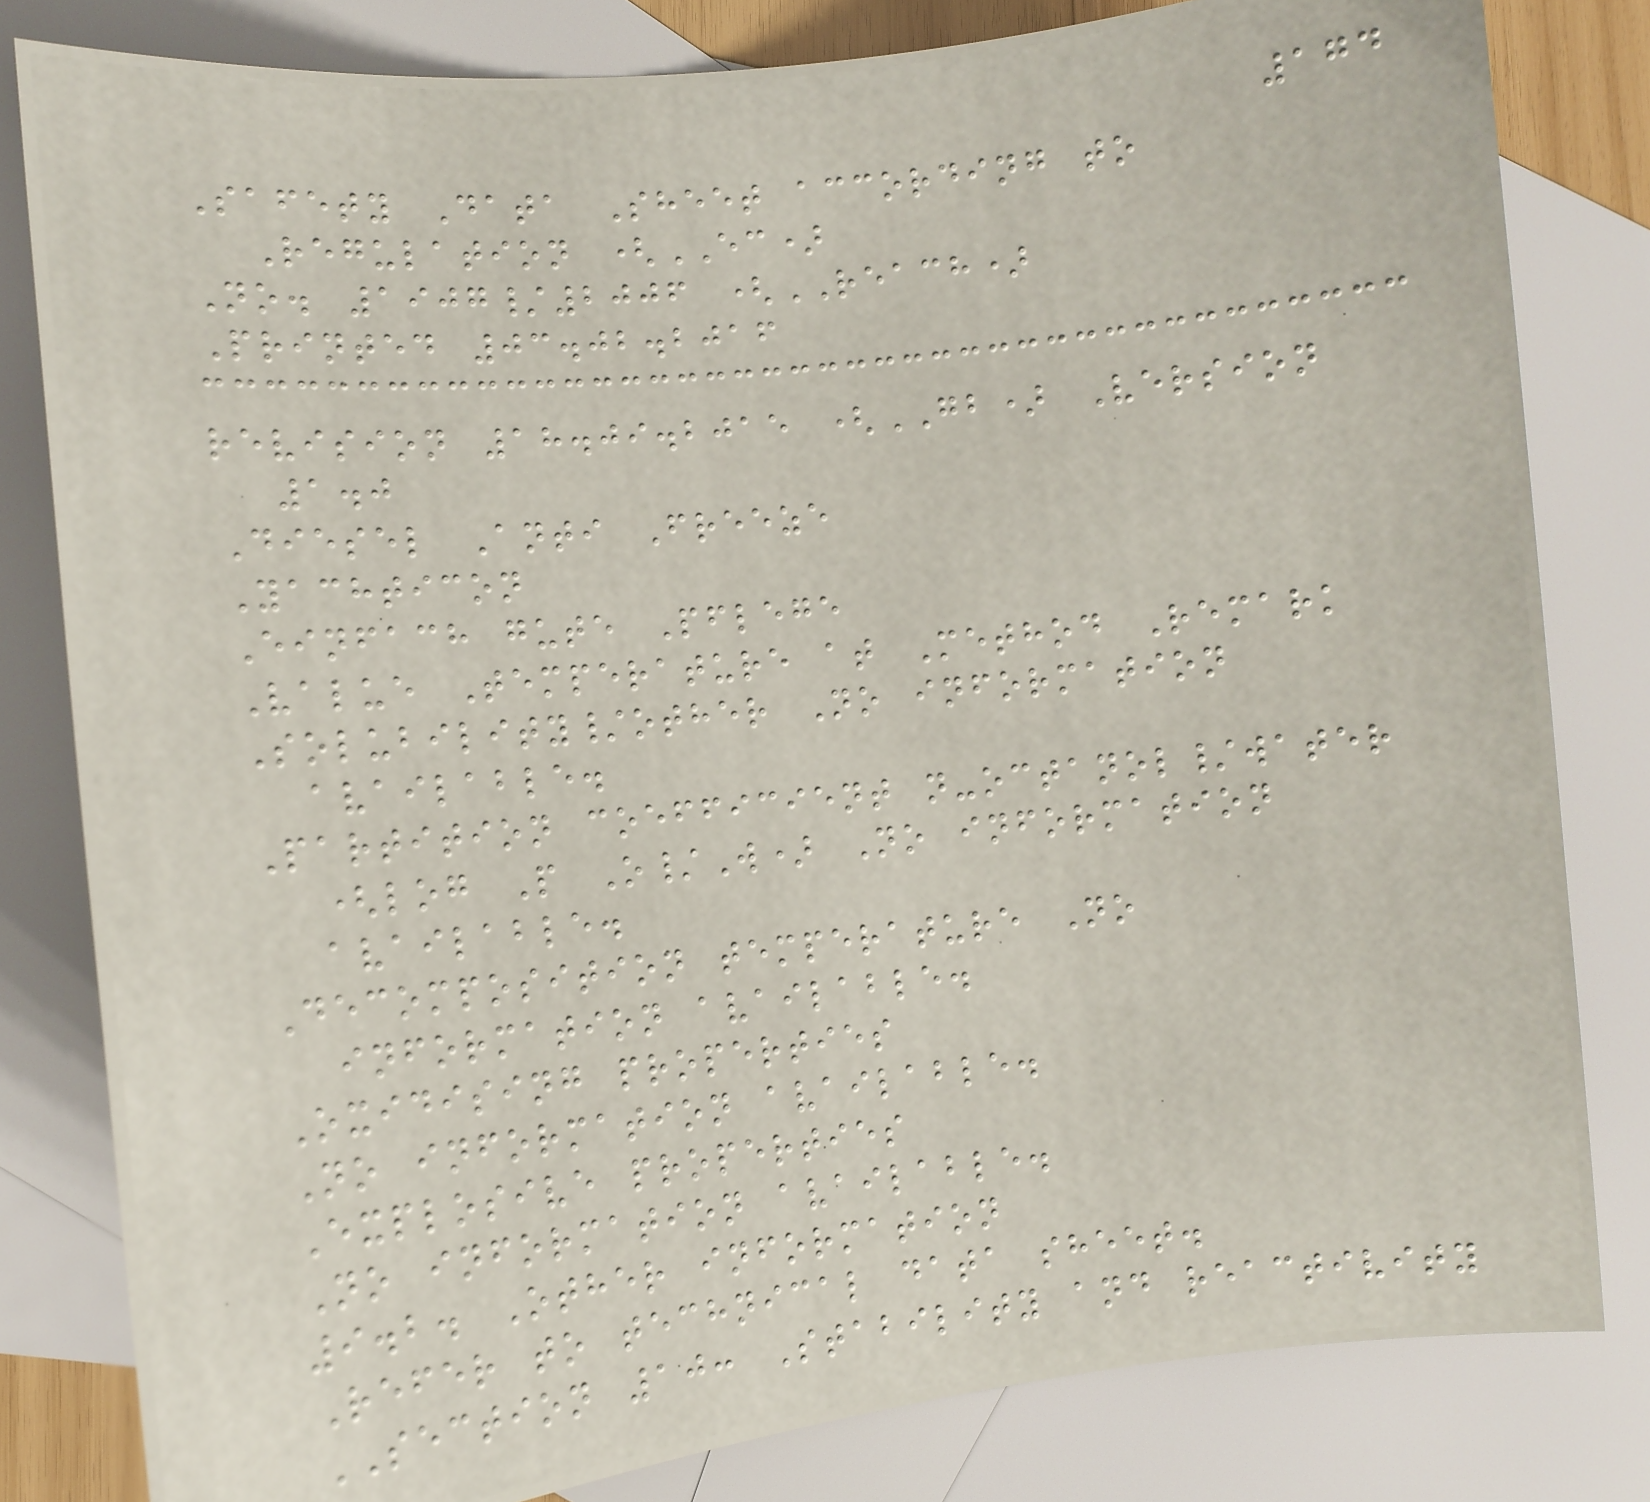174
Safety Data Sheet according to
Regulation (EC)
No. 1907/2006 (REACH)
Printed 03.02.2016
revision 18.09.2015 (GB) Version
1.0
Diesel Anti Freeze
Yachticon
Einfach gute Pflege
Value Temperature at Method Remark
Solubility/other No information
available.
Partition coefficient n-octanol/water
(log P O/W) No information
available.
Decomposition temperature No
information available.
Oxidising properties
No information available.
Explosive properties
No information available.
9.2. Other information
Refer to technical data sheet.
SECTION 10: Stability and reactivity
